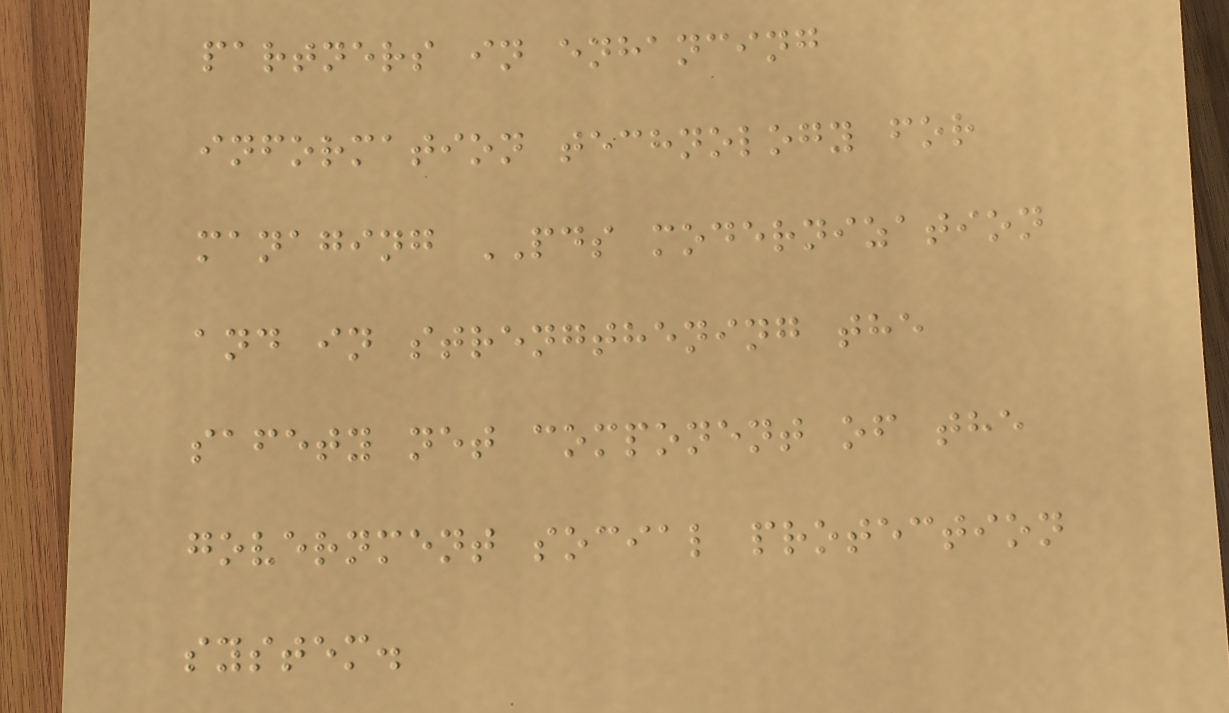partners in enhancing
information technology for
managing PDS modernization
and in strengthening the
safety net component of the
government social protection
system.
